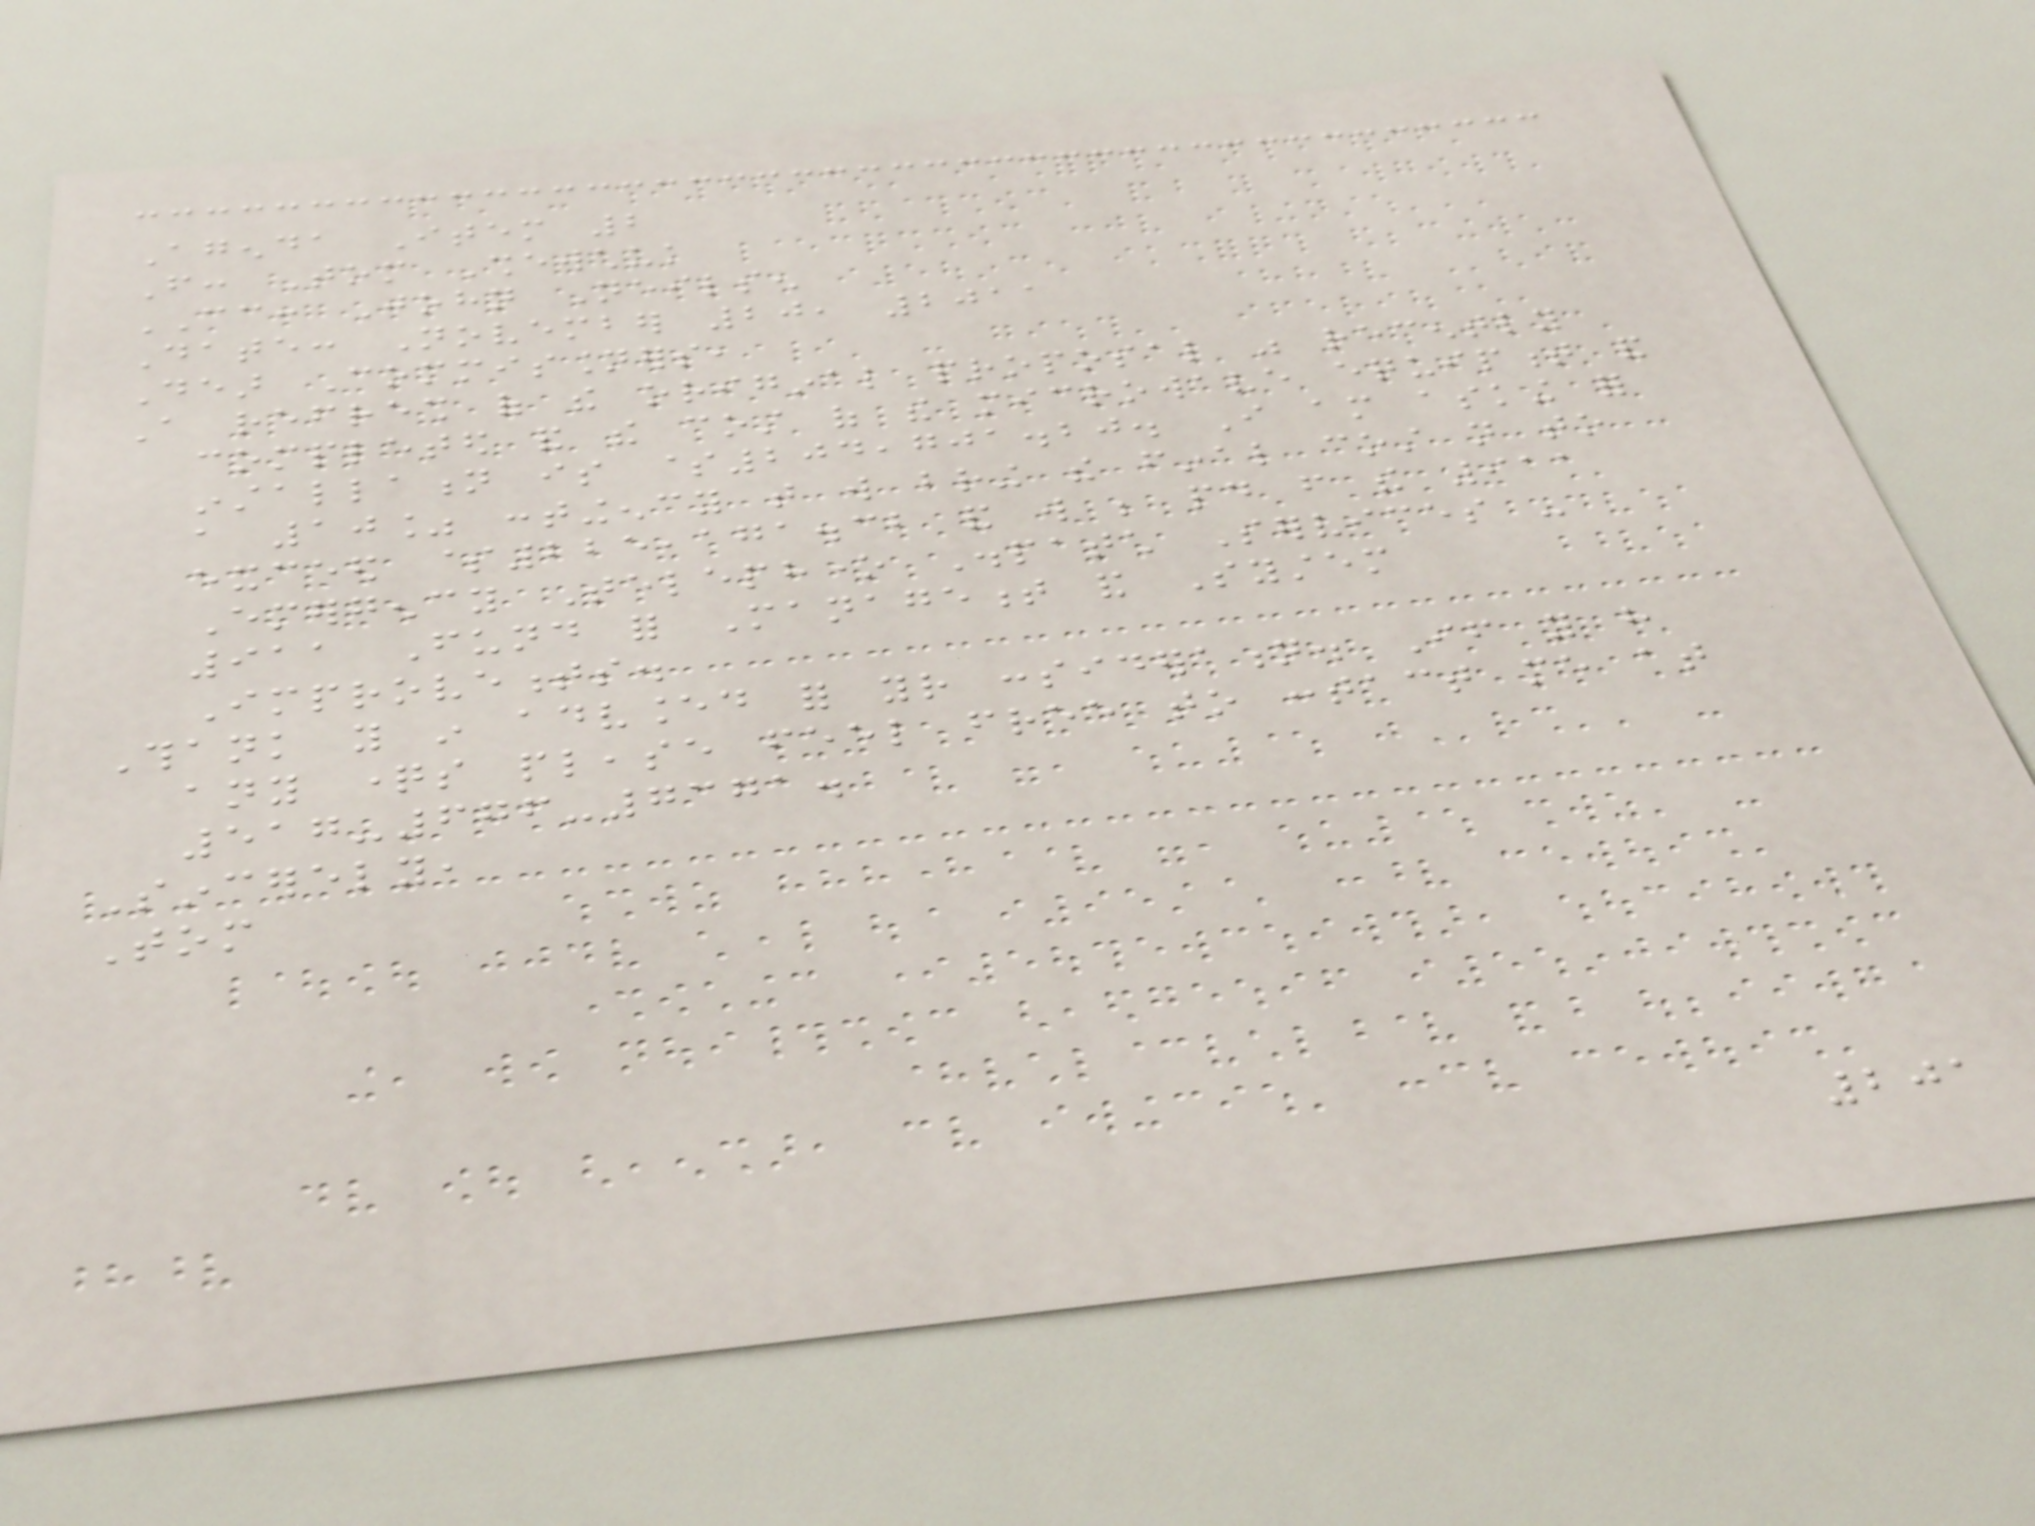Agenda Item 2
From: Tom Shewchuk
CC: John Neilsen
Date: November 20, 2011
Dear Commissioners,
A refresh of the original proposal was recently
completed and the cost of the microwave equipment and
installation is $204,701.20. I am asking for
a 10% contingency that will bring the final cost not to
exceed $225,171.32 and will be paid from the 911
Emergency Telephone Dispatch Services -
911 Fund for Management and System
Improvements.
Thank you in advanced for your consideration. If you have
any questions please feel free to contact me at
517-676-7371.
Sincerely,
Tom
201
